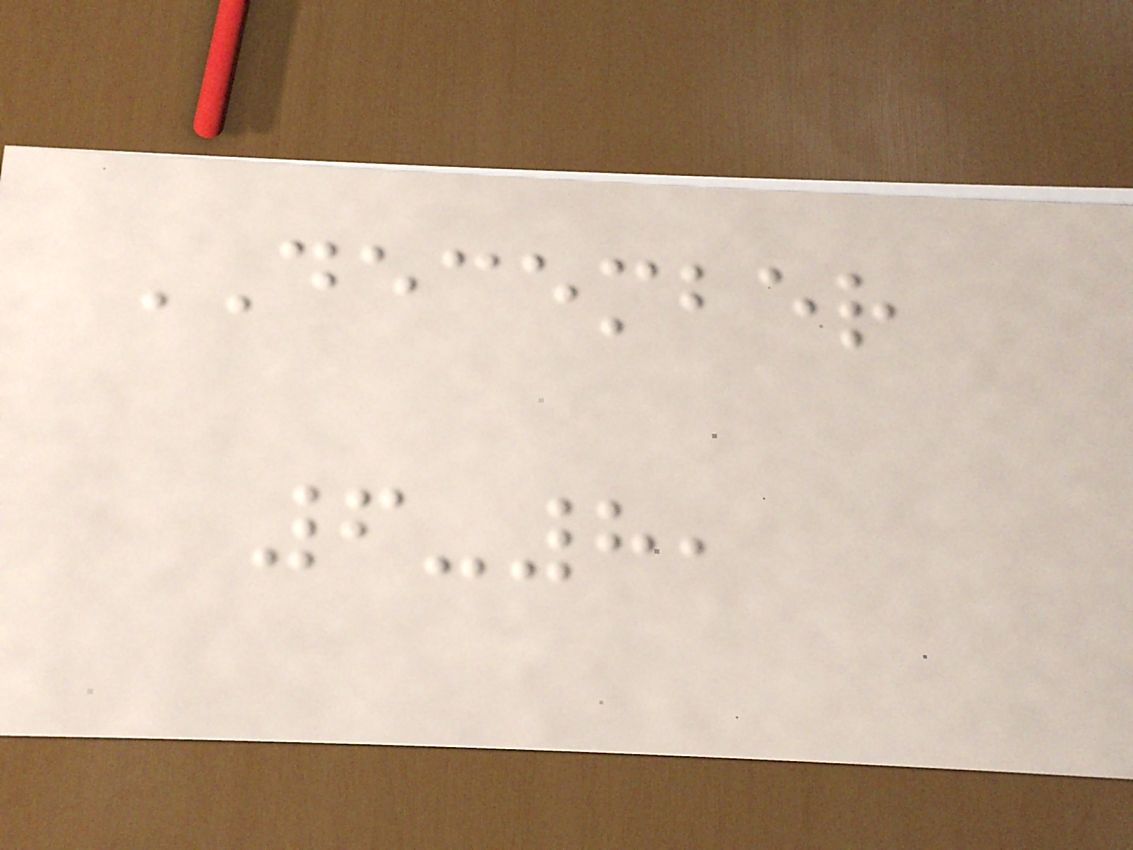DECEMBER
6-8,
